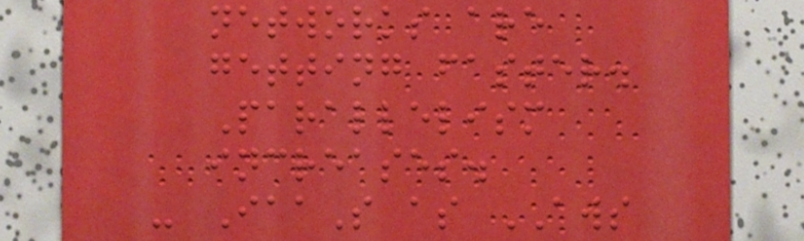networks are
getting faster.
Parallelism
increases.
- IaaS as AWS
